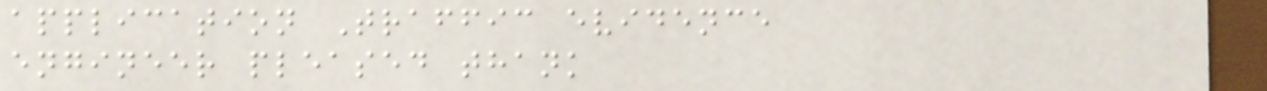application Traffic evidence
engineer pleased thank
